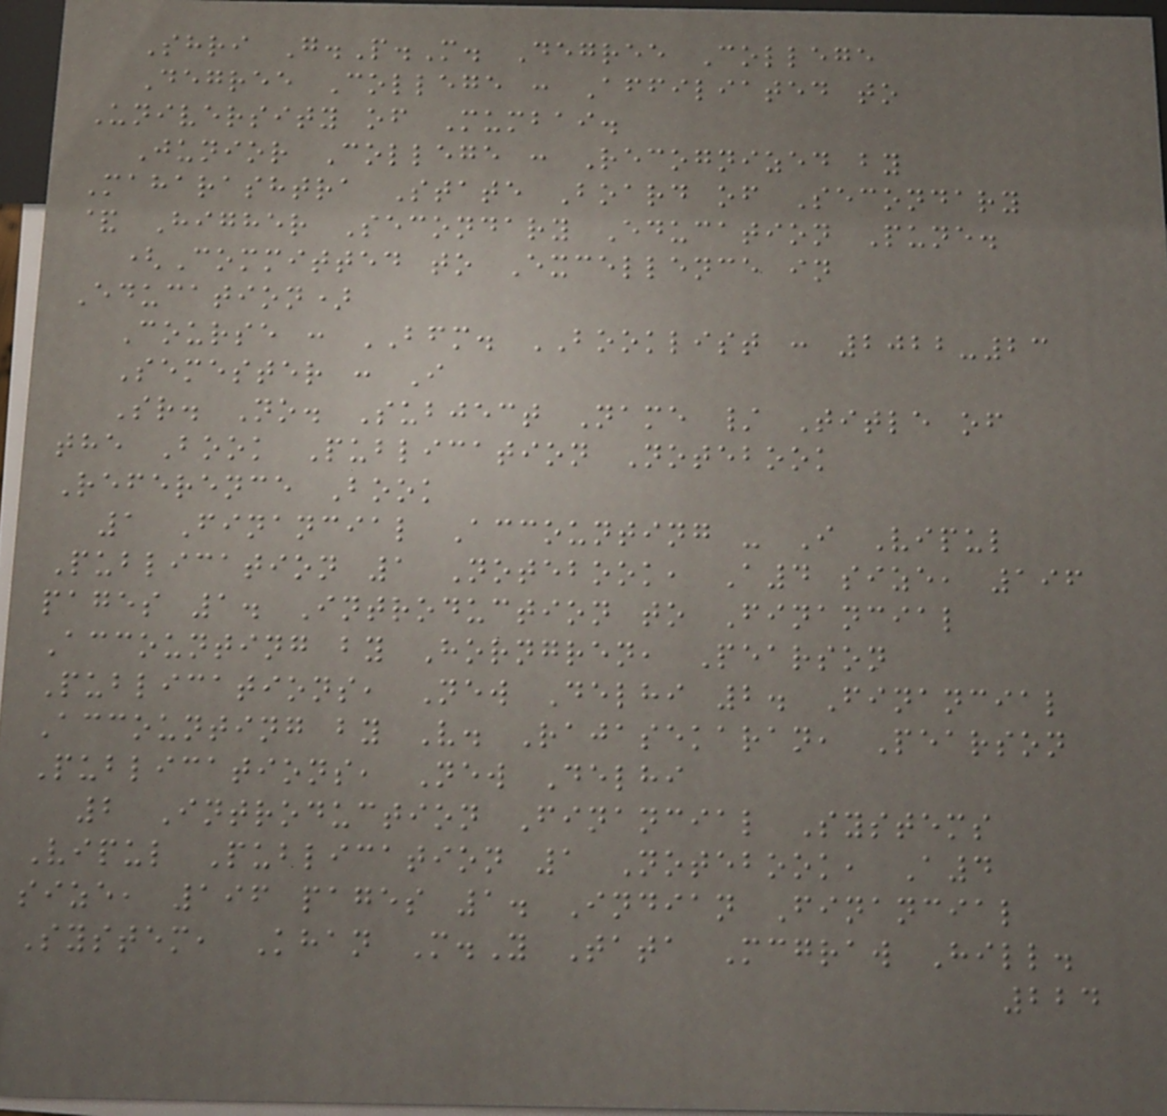Shri G.P.M. Degree College
Degree College : Affiliated to
University of Mumbai.
Junior College : Recognized by
Maharashtra State Board of Secondary
& Higher Secondary Education Pune.
(Committed to Excellence in
Education)
Course : BFM. BOOKLIST : 2022-23
Semester : I
Sr. No. Subject Name / Title of
the Book Publication Notebook
Reference Book
1 Financial Accounting - I Vipul
Publication 1 Notebook, A4 size, 196
pages 1. Introduction to Financial
Accounting by Horngren, Pearson
Publications, New Delhi 2. Financial
Accounting by V. Rajasekaran, Pearson
Publications, New Delhi
2 Introduction Financial Systems
Vipul Publication 1 Notebook, A4
size, 196 pages 1. Indian Financial
System, Khan M.Y Tata Mcgraw Hill.
224
